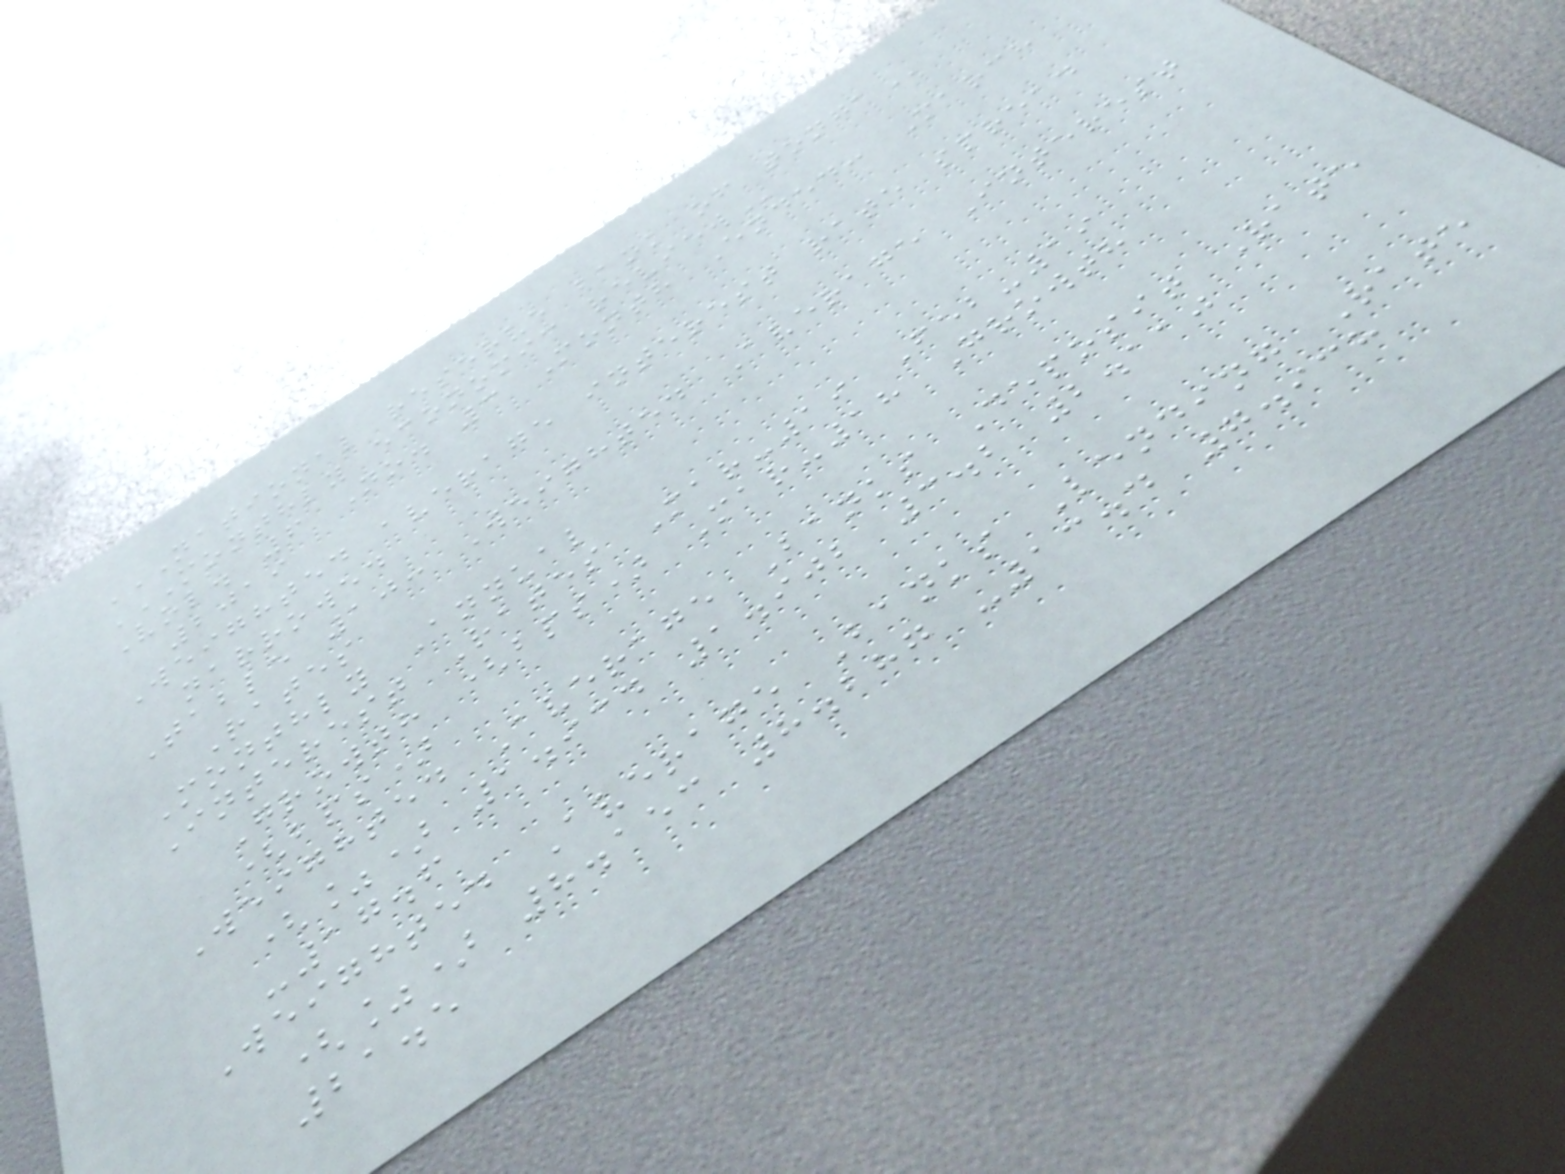NATIONAL RESERVE BANK OF TONGA
MONTHLY ECONOMIC REVIEW
Vol. 6 No. 3 Month Ended: March
2019
Weighted average interest rate spread
narrowed
Table 10: Weighted Average Interest
Rates
Monthly Annual
Interest Rates Mar-19 Feb-19
Growth (bps) Mar-18 Growth
(bps)
Weighted Average Banks Deposit Rate
(%) 1.934 1.902 3.2 2.110
-17.6
Weighted Average Banks Lending Rate
(%) 8.153 8.287 -13.4 7.938
21.5
